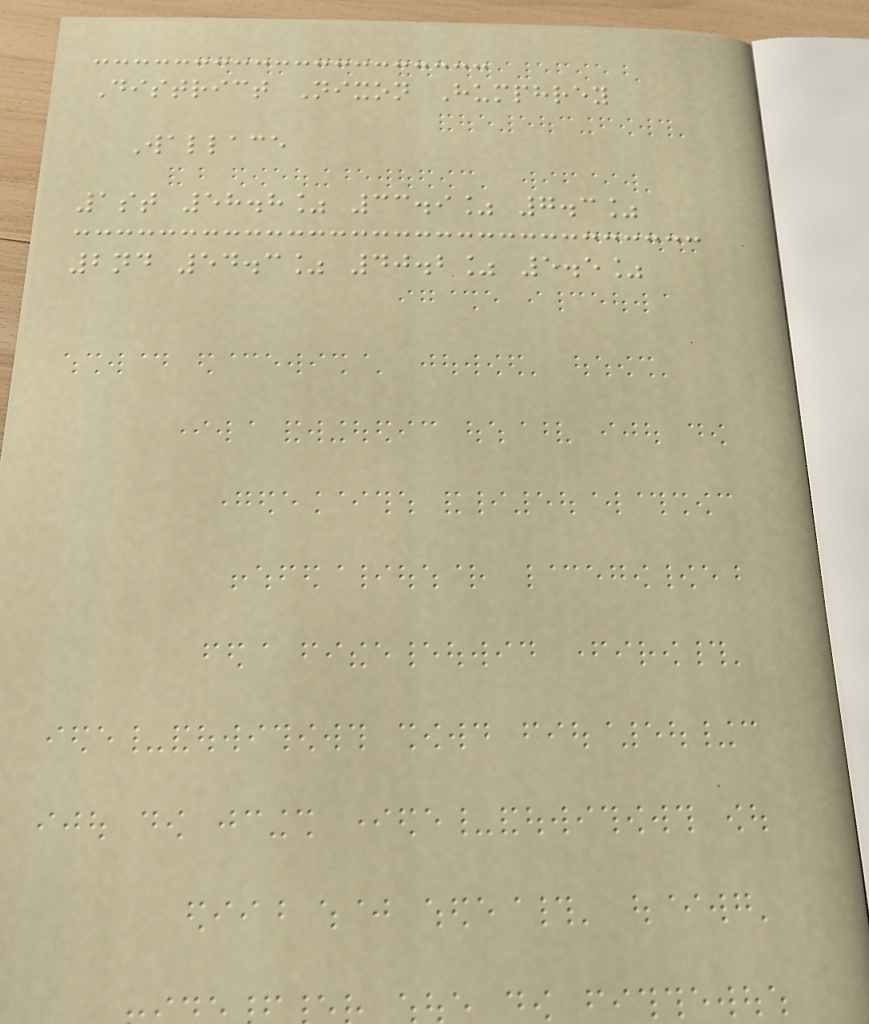District Nixon Humphrey
Wallace
1st 58.8% 33.9% 7.3%
2nd 54.3% 40.2% 5.5%
